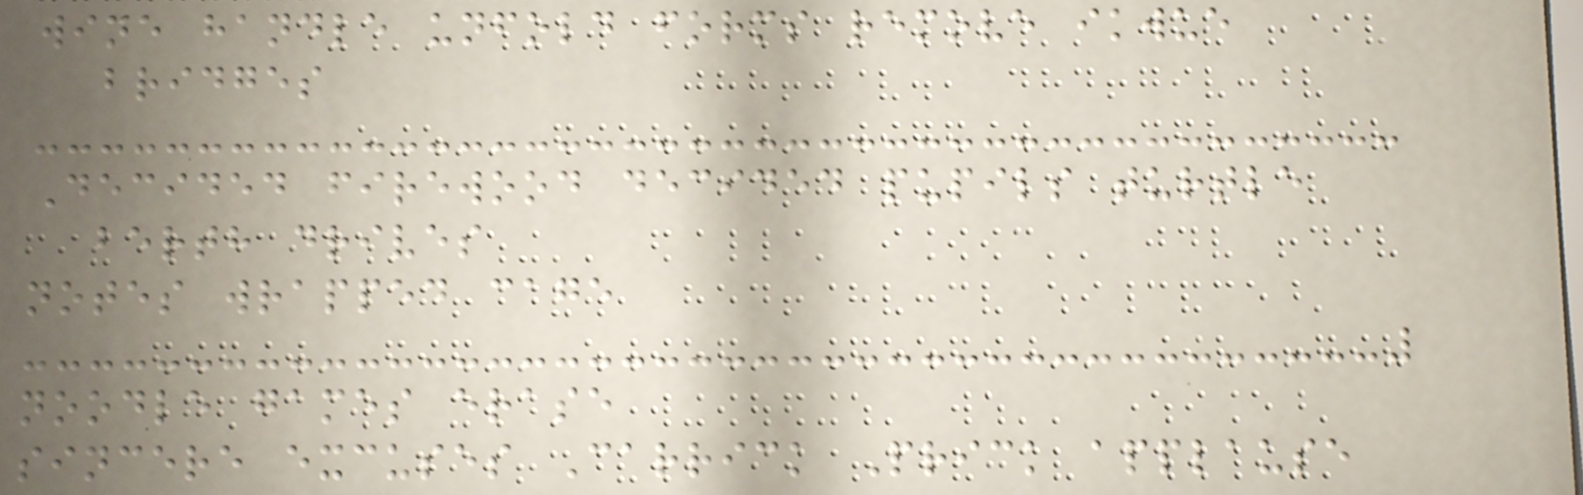wine handle unfold forms remove ikwue
bridges
Decided firewood decided pupils turtle
berth drives
notes wrapped cage
noodle games erase
sincere excuses Carrick Prick applause
